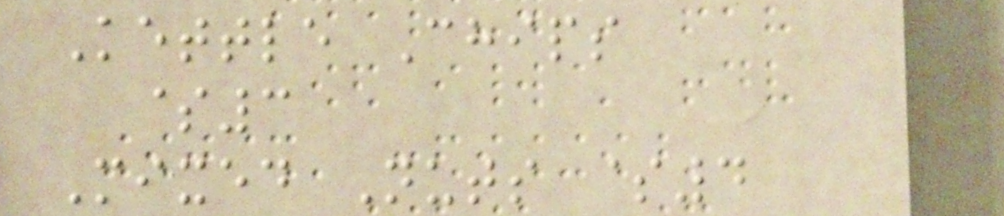Kettle Chips
$3
Mixed Nuts $4
